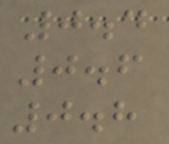0.4
0.6
0.8
